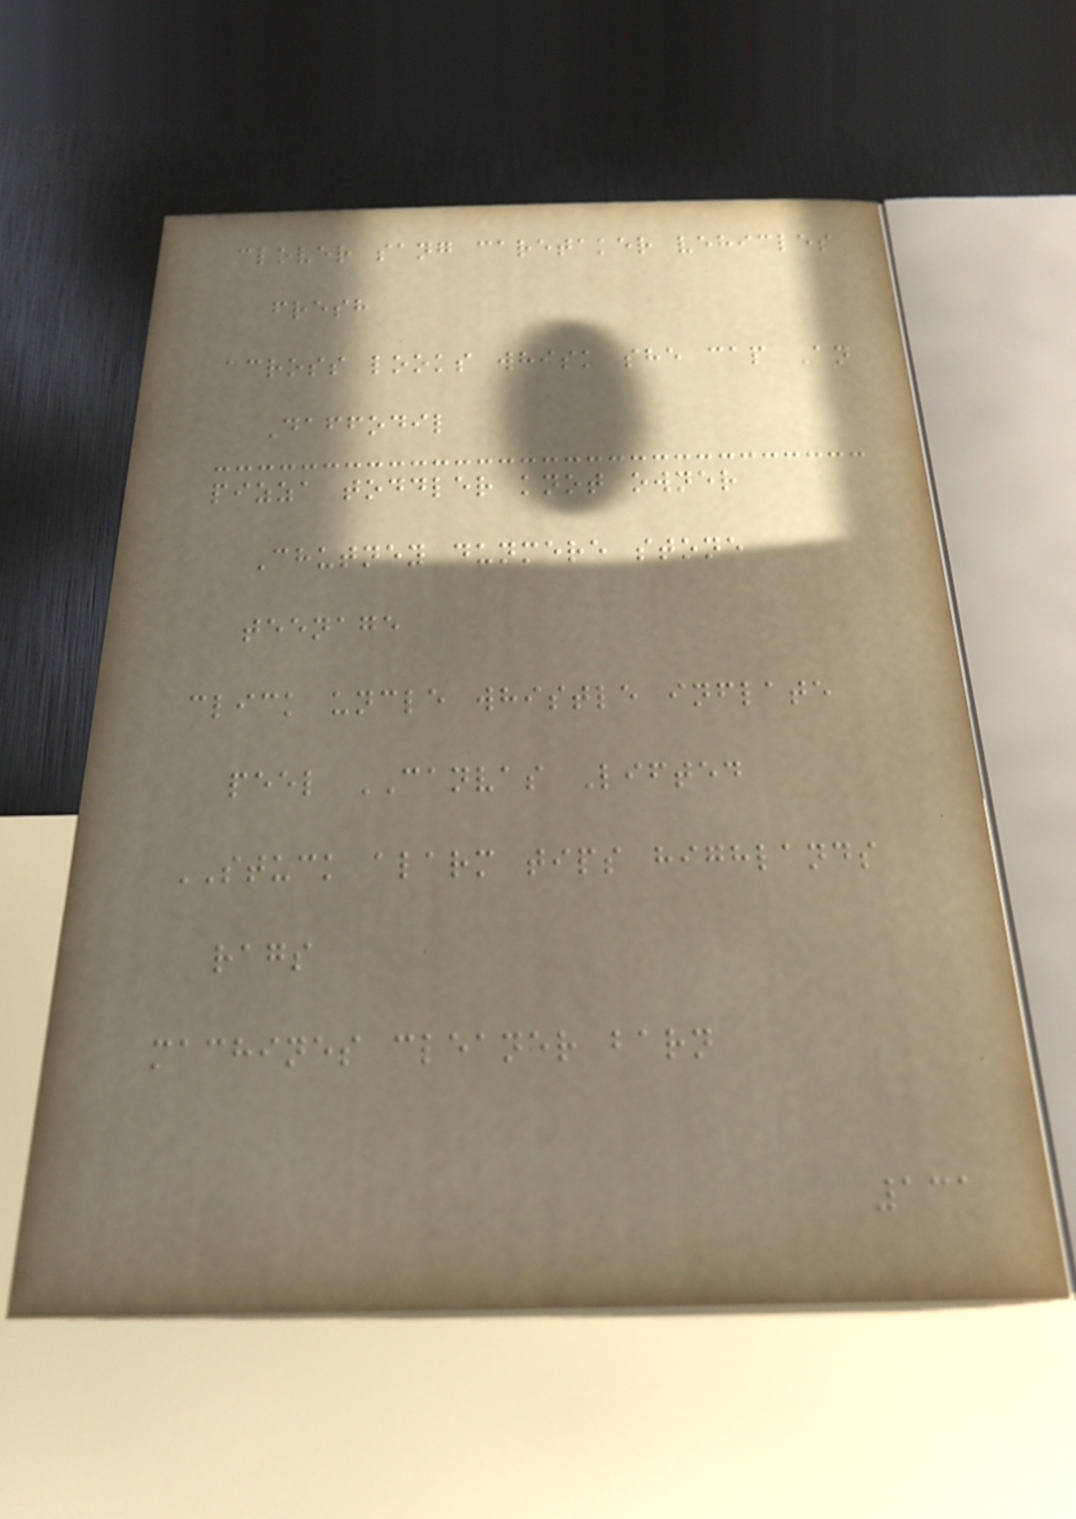clover sang caretaker vehicles
fresh
across looks whisk she cap An
Daffodil
pizza toddler knot owner
Chutney dunmere stone
teenage
click uncle whistle inflate
peel CANVAS Lifted
STUCK alarm tips highlands
rags
machines cleaner barn
131
